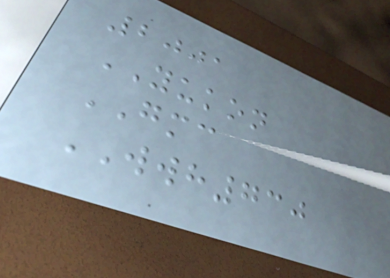2001
YUKON
GMC
WWH730
